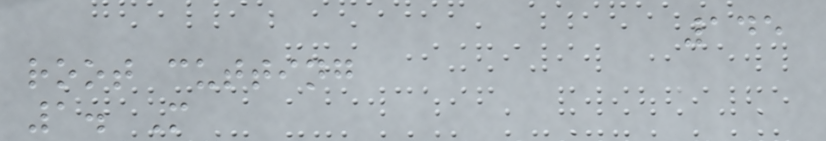145
root cutting
1. M
